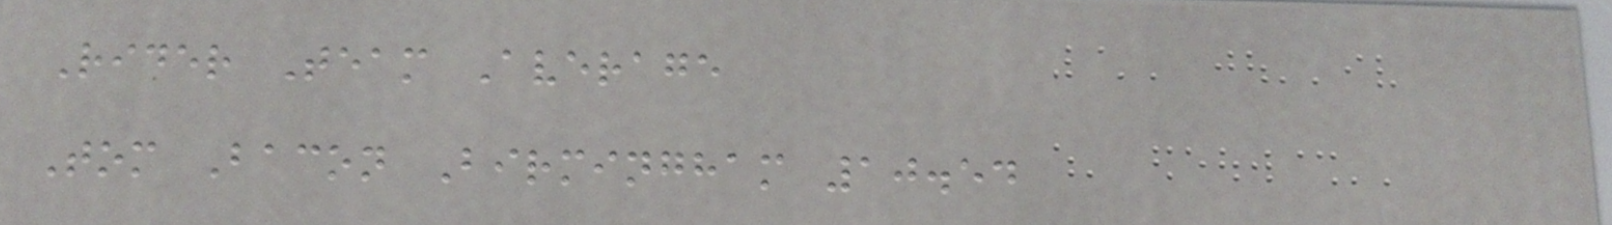Rider Team Average
Tom Bacon Birmingham 10.54
